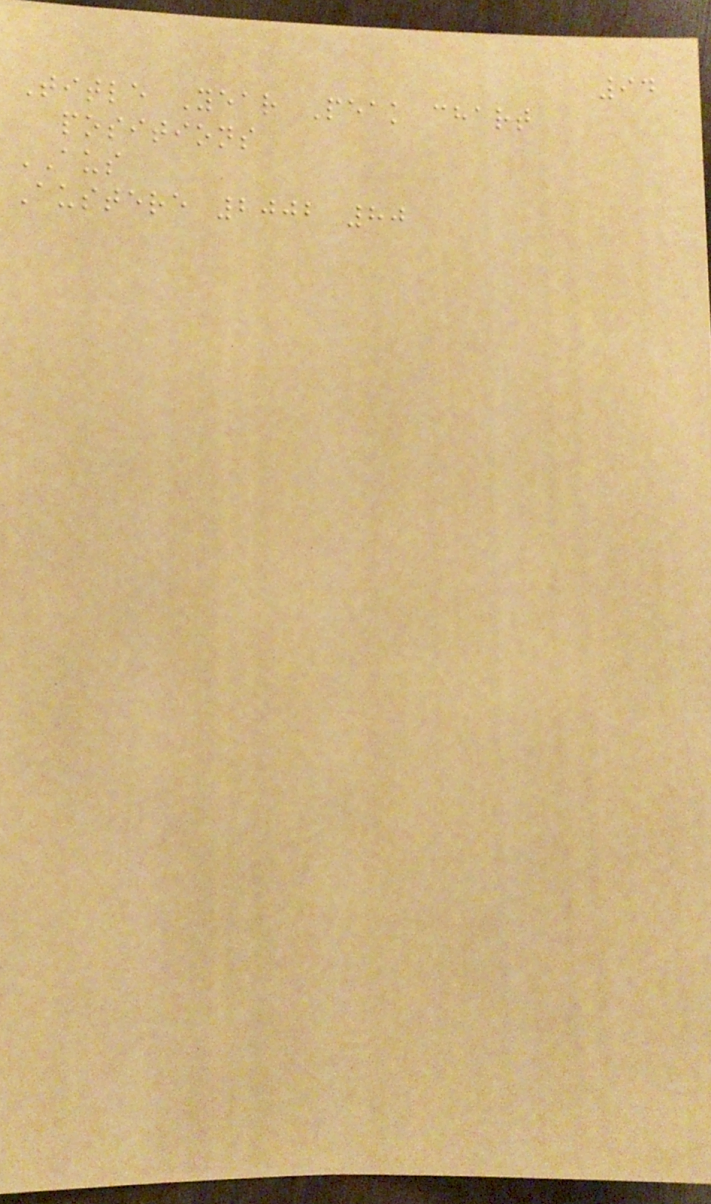94
Title Year Peak chart
positions
AUS
Austere 2002 80
